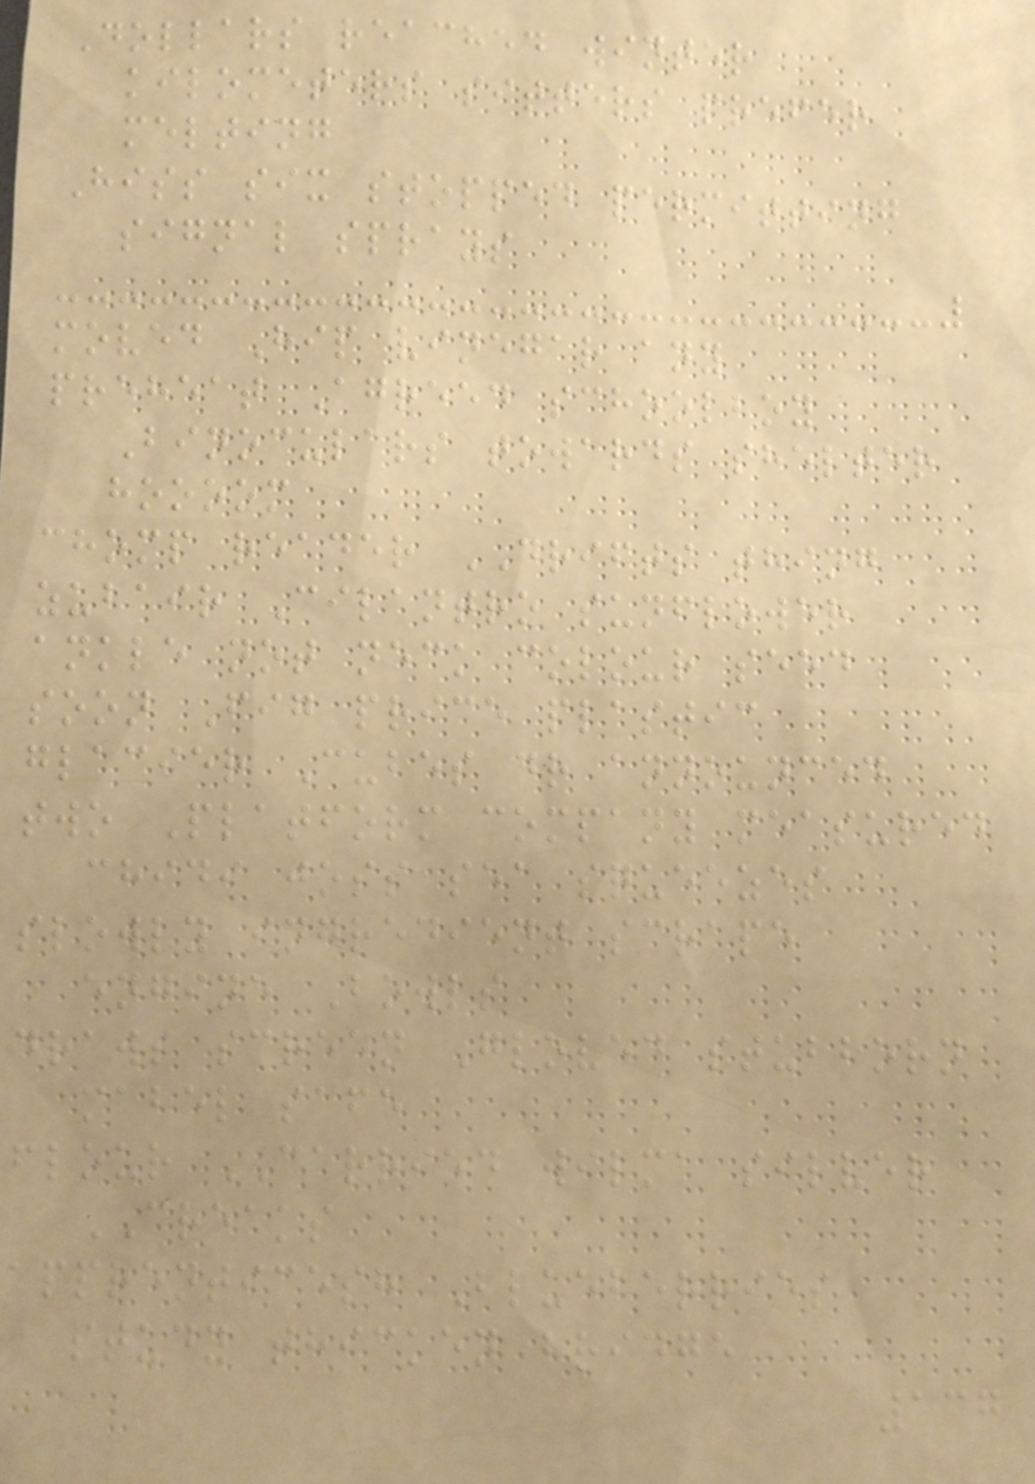Dollars reached winter
kilometers sitters prefer
melting
Hiss six stopped permitting
signal sprays
moved Hip vinegar any
preheat Agreed schoolboy
Binoculars towards shelter
hoooom
chomp reader DRIFTS thing
zubair Cilantro sunflower
ankle not neck colour seed
soon Fig price plastic
glacier Cubes dr announced
two Platform company measured
chidi joss sea squeezes
slowly ingredient scrape
engine Bowls
draws screen Gloved stubborn
mabel safe
flour CARRIED wilma silver
CREAKS
apprenticesh Blueberries
study thicken bridge
137
